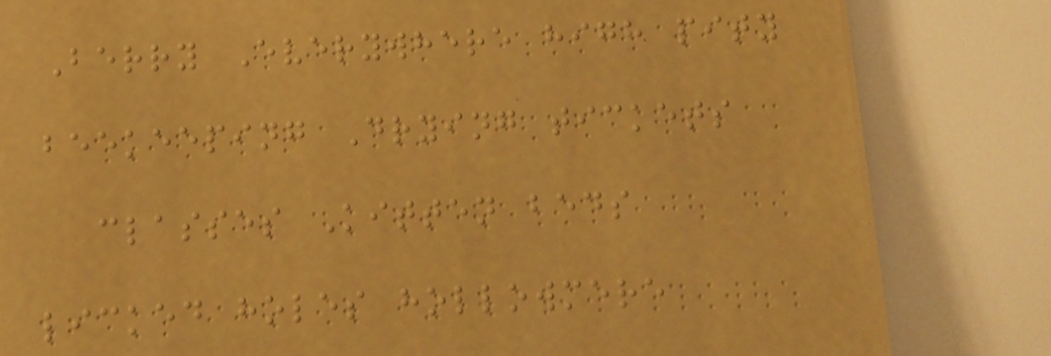Berry Everywhere high pity
beekeeping Drying tickets
classes Kitten beds
licked holes hollowmere
